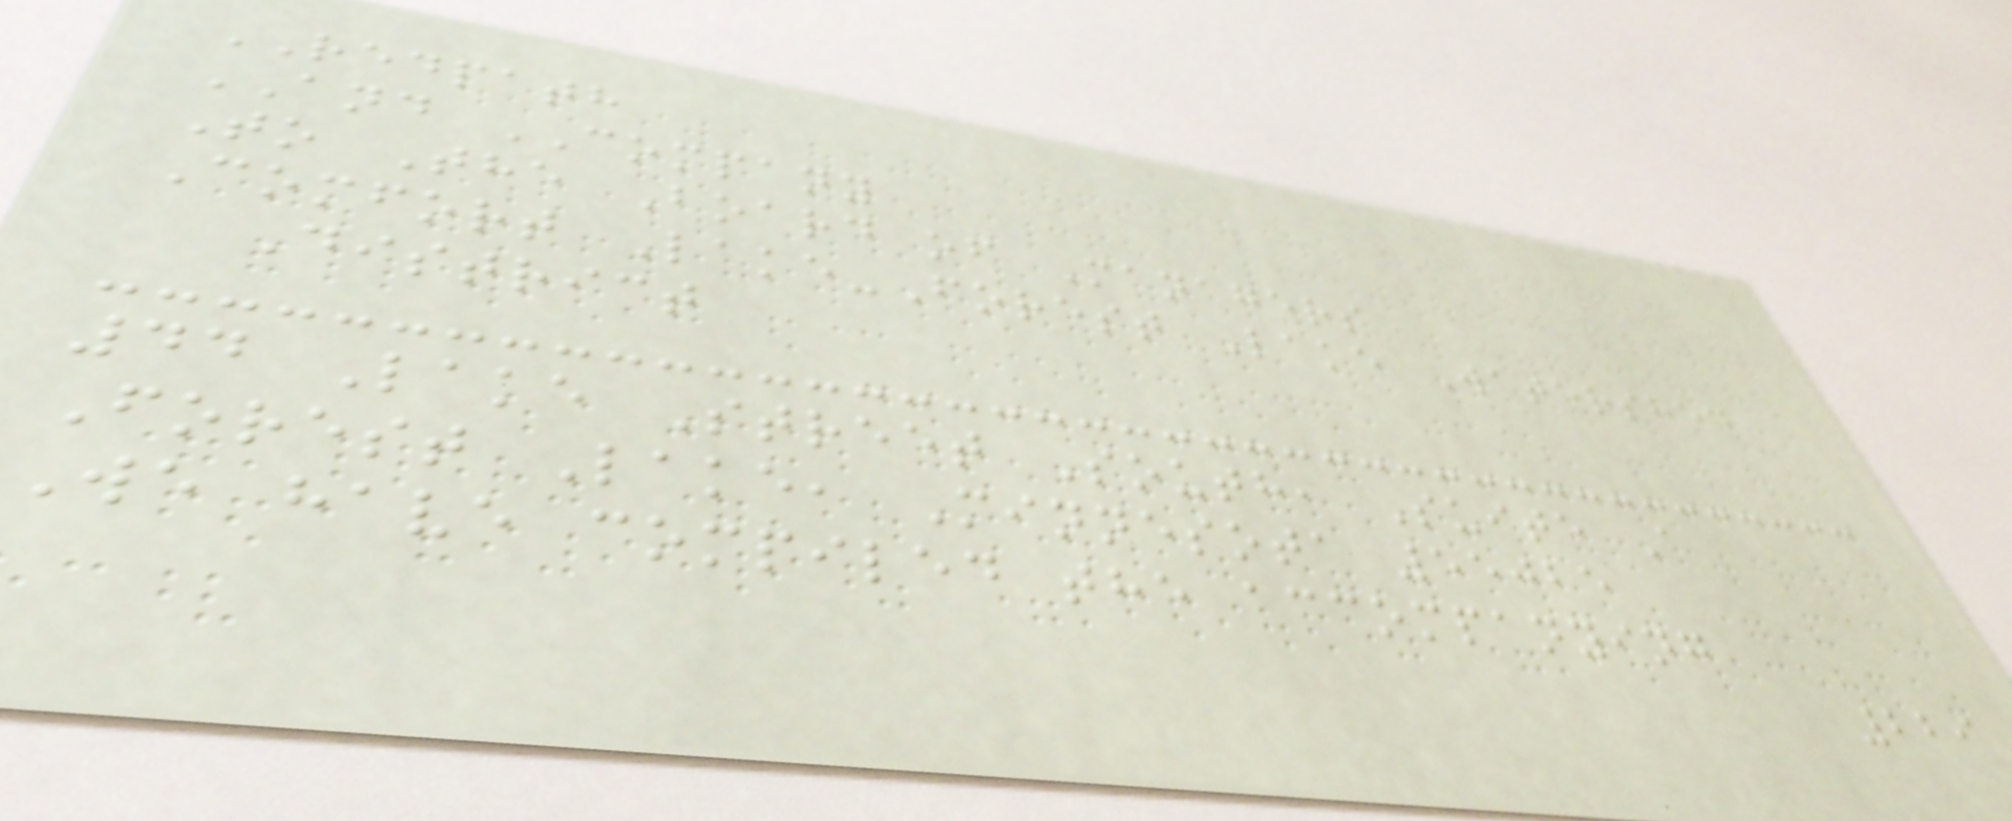REDPATH
AND COMPANY
To The Board of Managers
Comfort Lake-Forest Lake Watershed
District
44 Lake Street South, Suite A
Forest Lake, Minnesota 55025
We have compiled the accompanying
229
